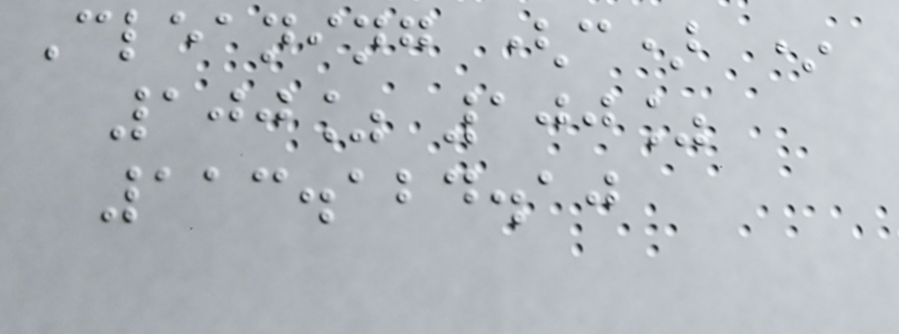Cleaning (c) *
100% 100%
113.124.10
